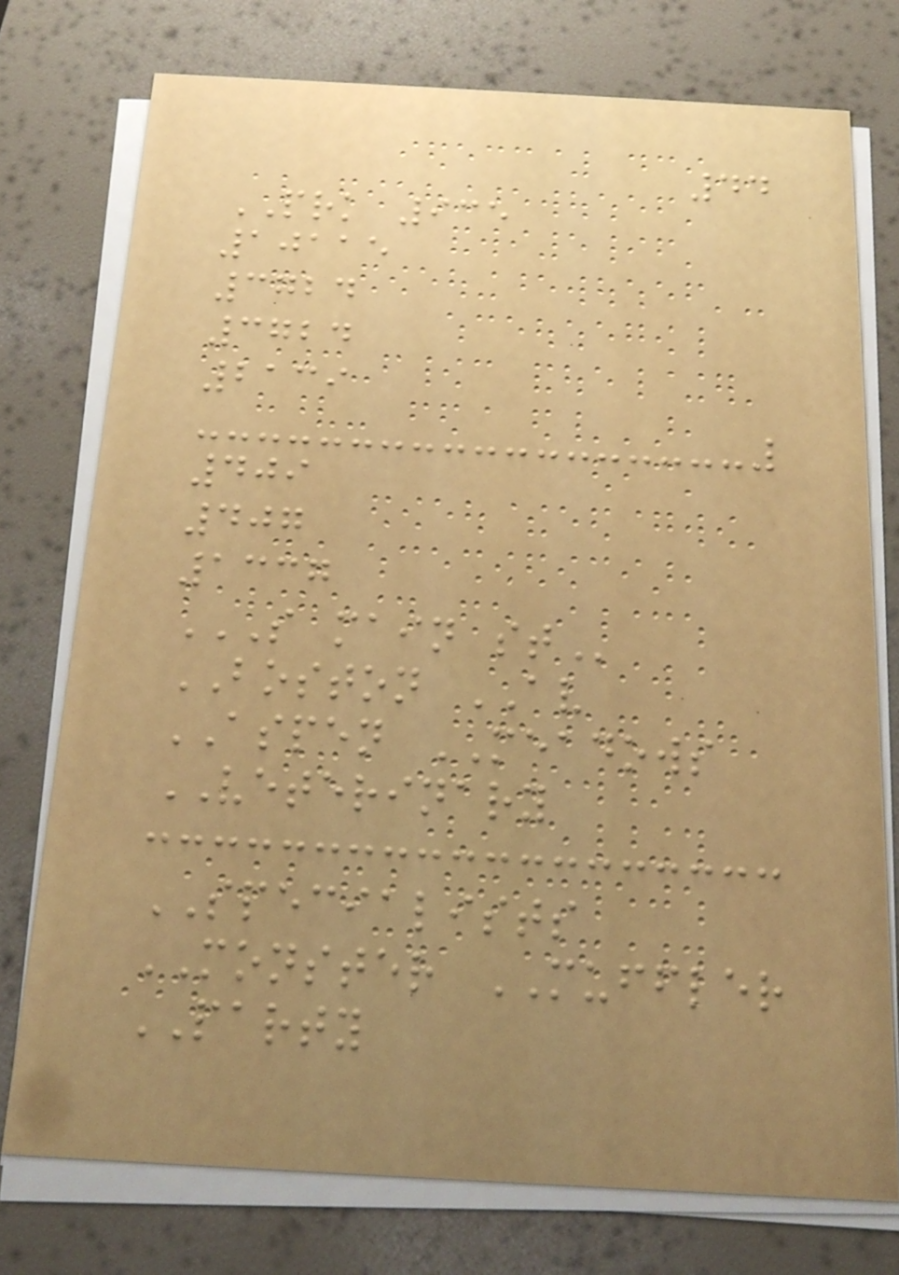44
PRK 935
10115
3724
3724
2139
409
407
1337
S MAIN ST
BOSTON AV
ASPEN MEADOWS
VETERINARY
SPECIALISTS
MONSTER MUFFLER
PARTY
